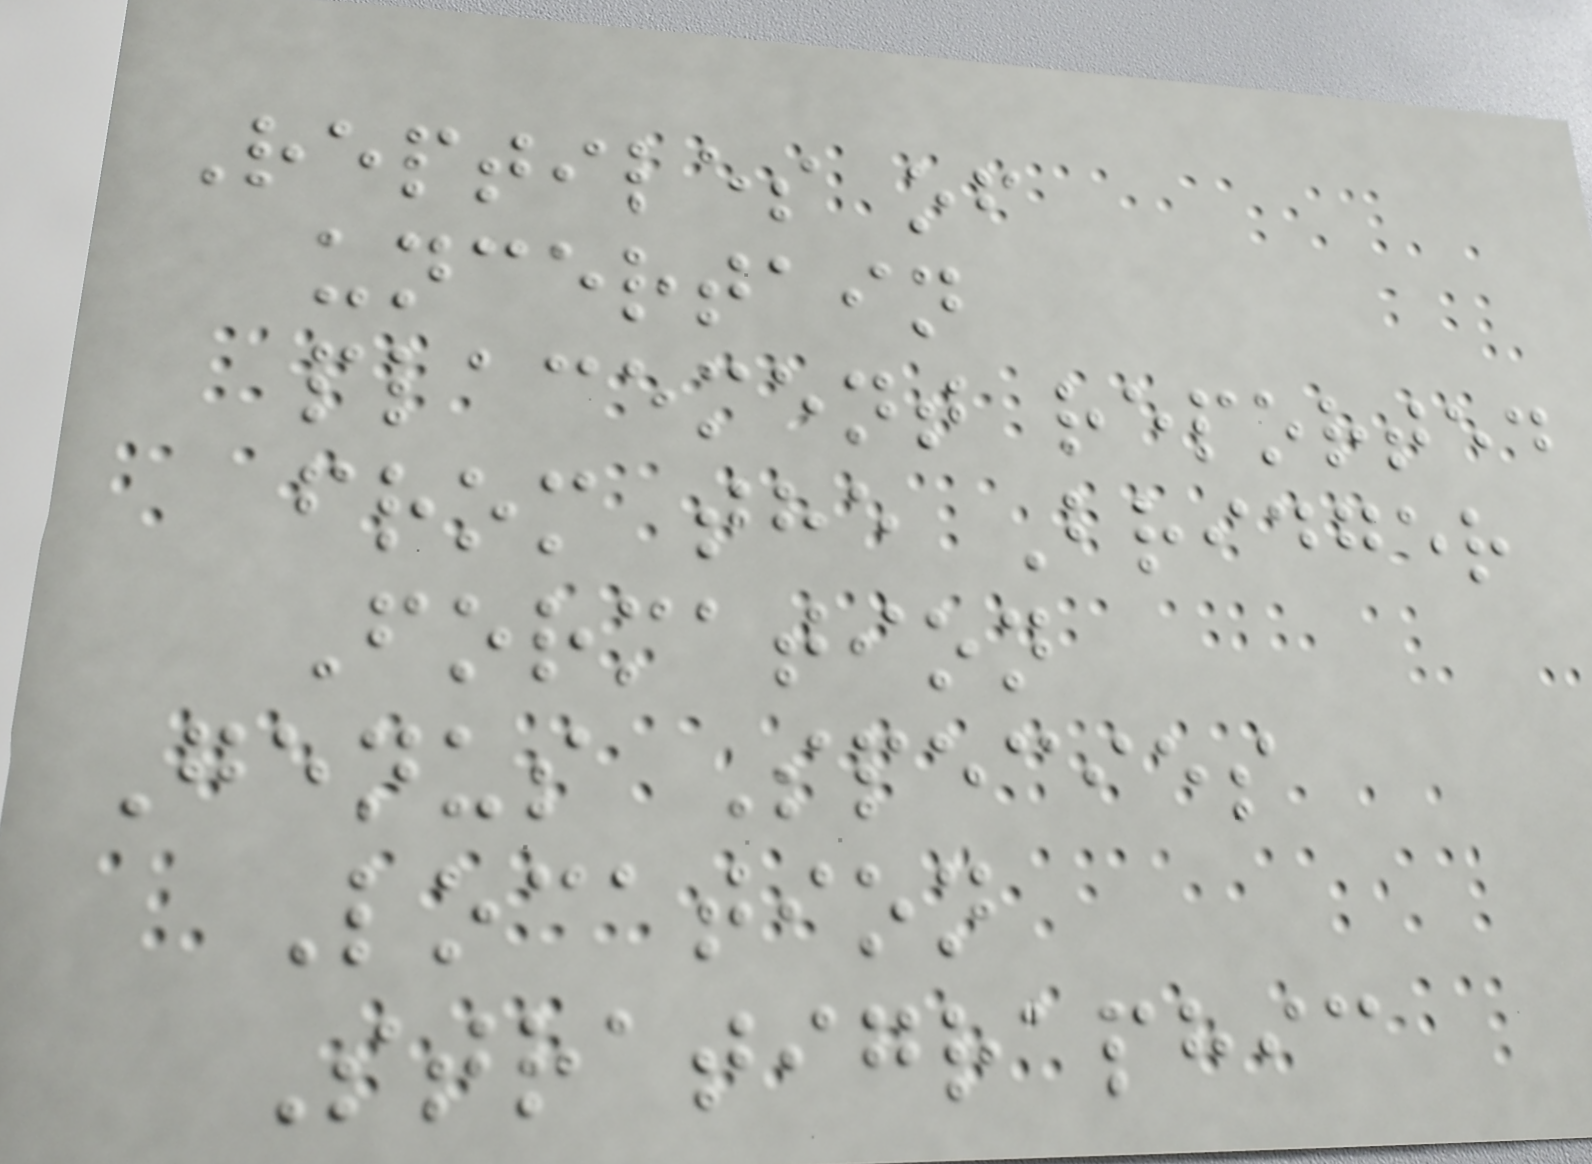Reptiles of
uncertain
placement reported
from the Bridger
Formation
Genus Species
Location
Stratigraphic
